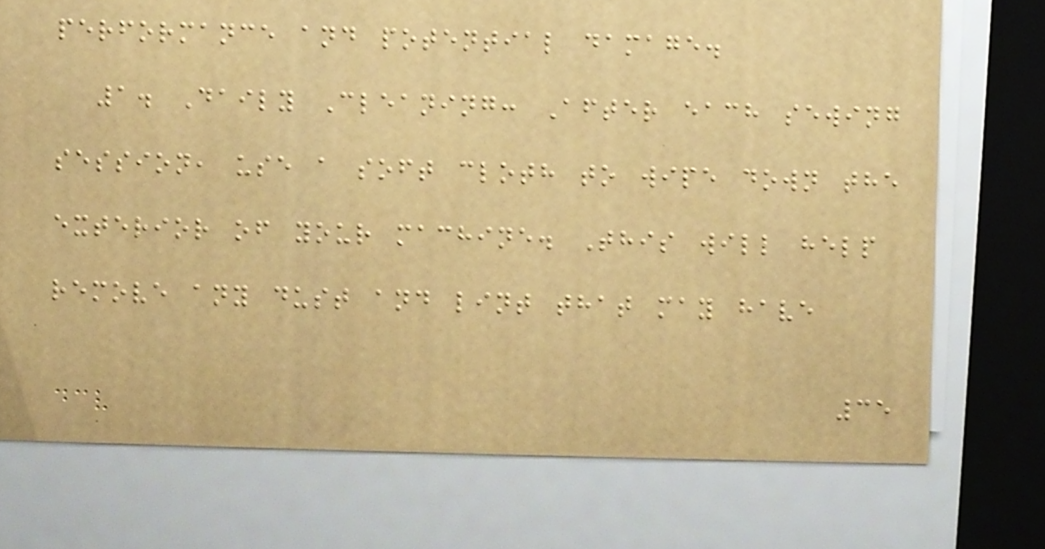performance and potential damage.
1. Daily Cleaning: After each sewing
session, use a soft cloth to wipe down the
exterior of your machine. This will help
remove any dust and lint that may have
35
